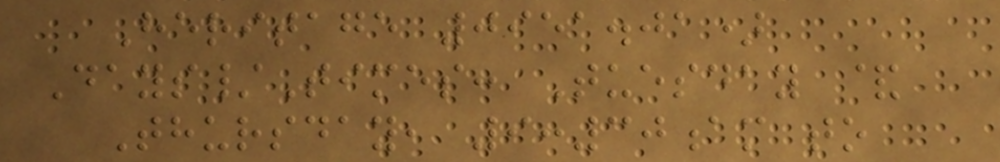Heritage 0951.01)
Days/Times: Tuesday &
Thursday, 9:30am to
